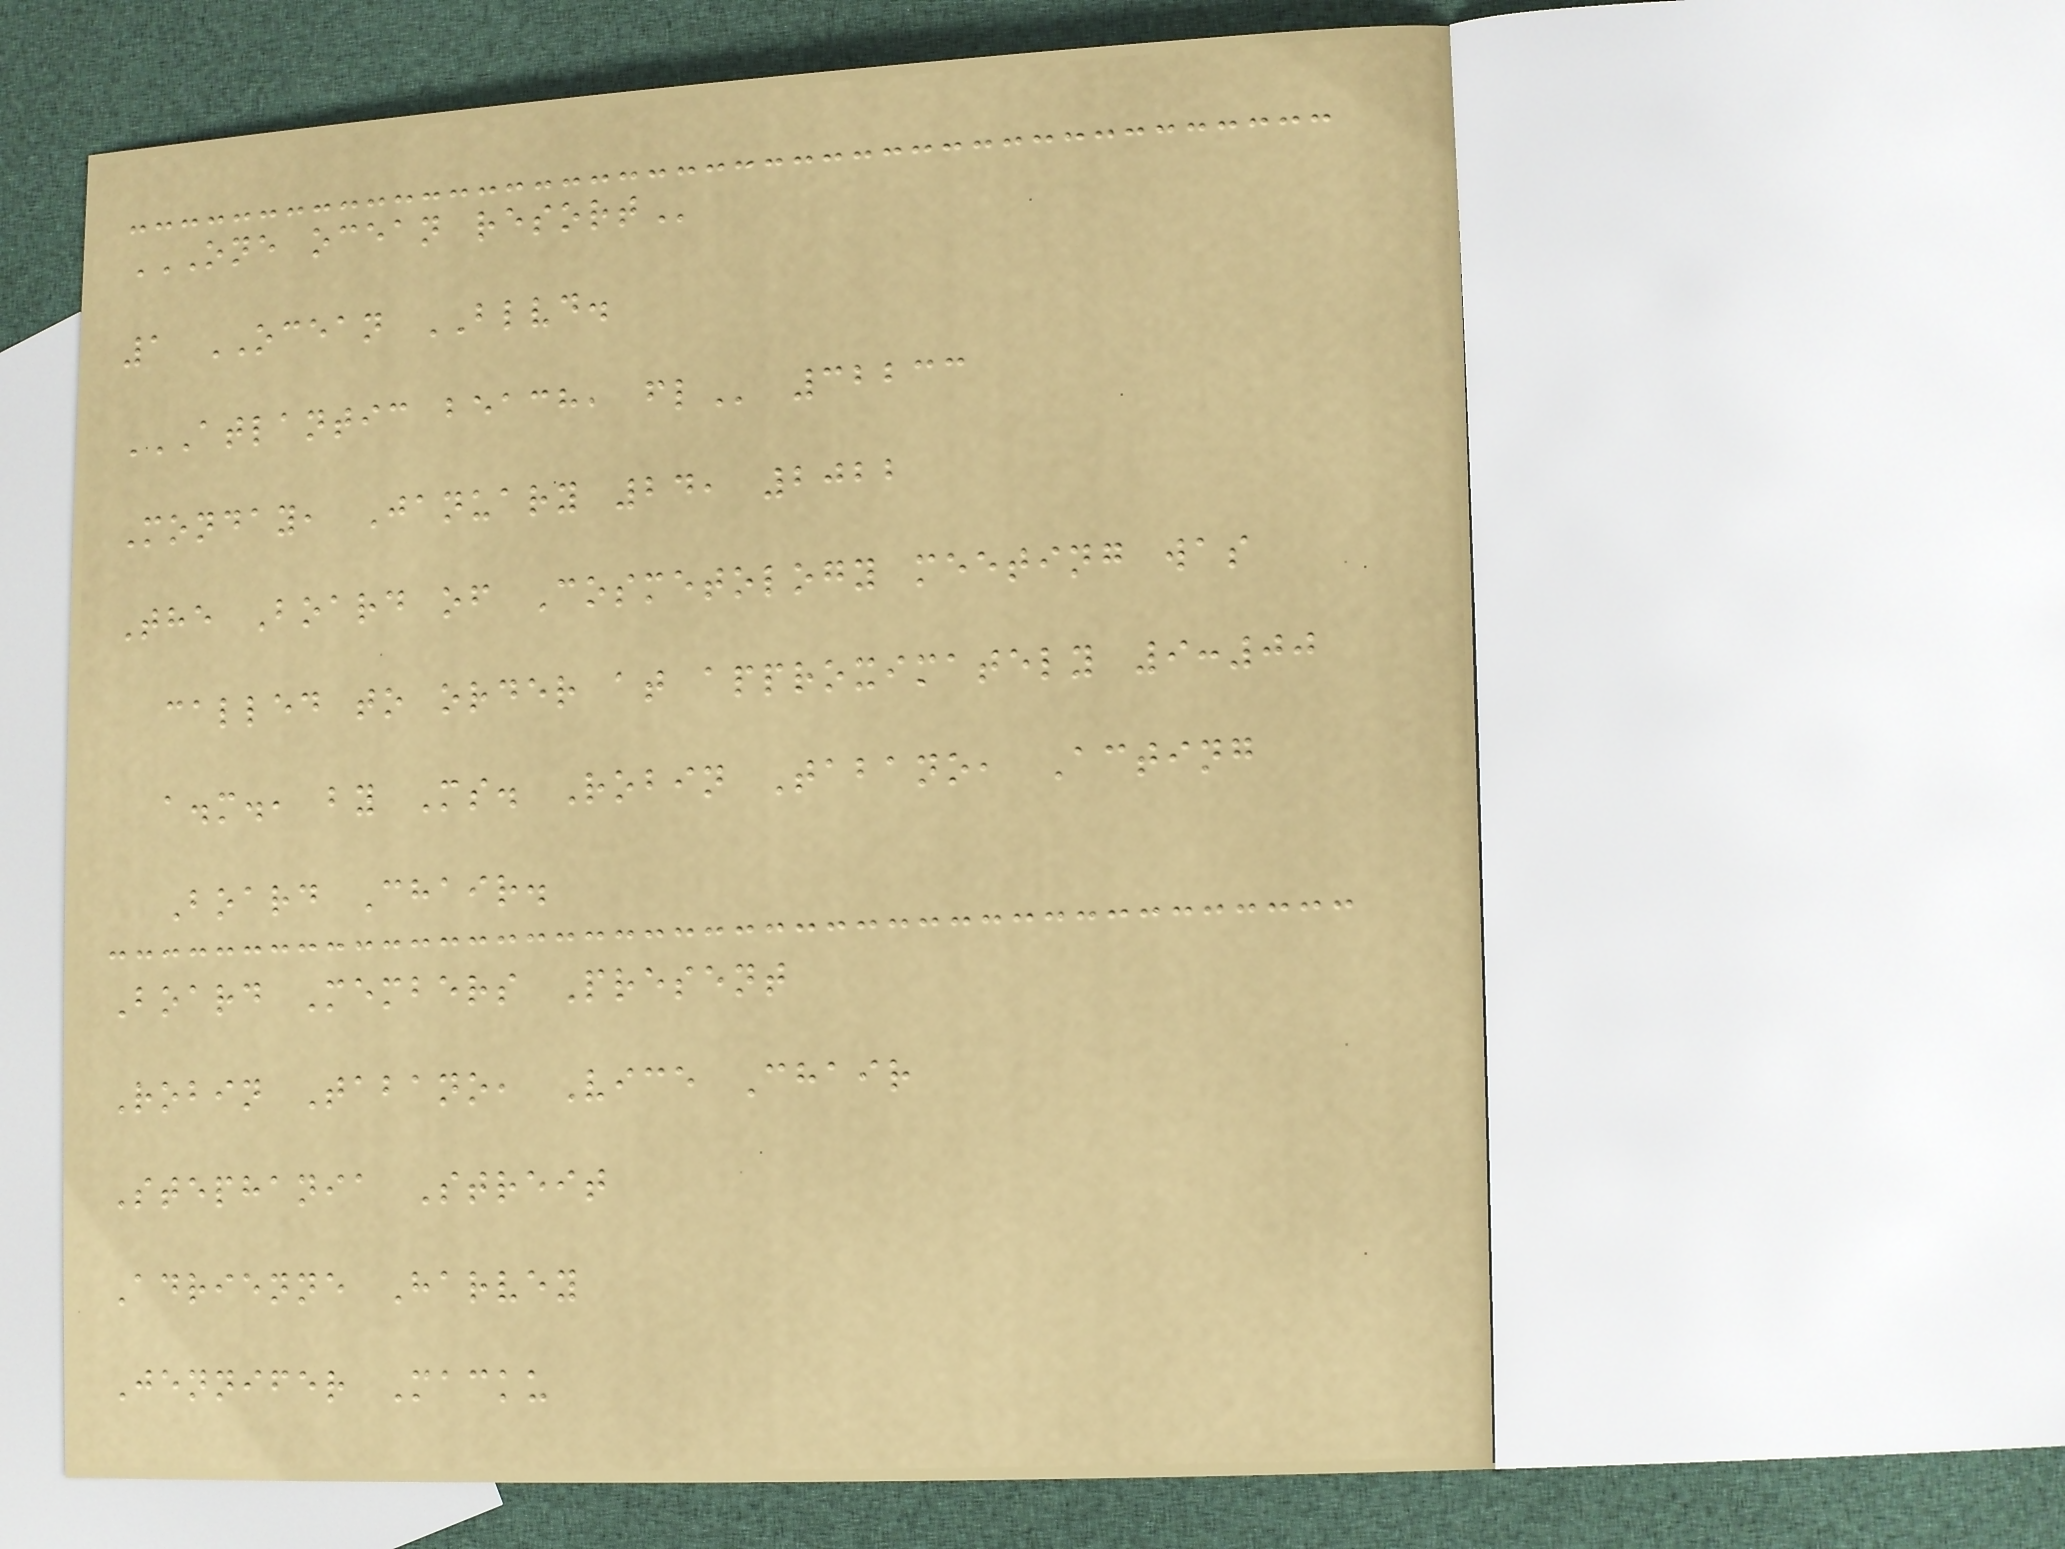ONE OCEAN RESORT
1 OCEAN BLVD.
ATLANTIC BEACH, FL 32233
Monday, January 24, 2022
The Board of Cosmetology meeting was
called to order at approximately 9:00
a.m., by Ms. Robin Tabano, Acting
Board Chair.
Board Members Present
Robin Tabano, Vice Chair
Stephania Streit
Adrienne Harvey
Jennifer Macku
